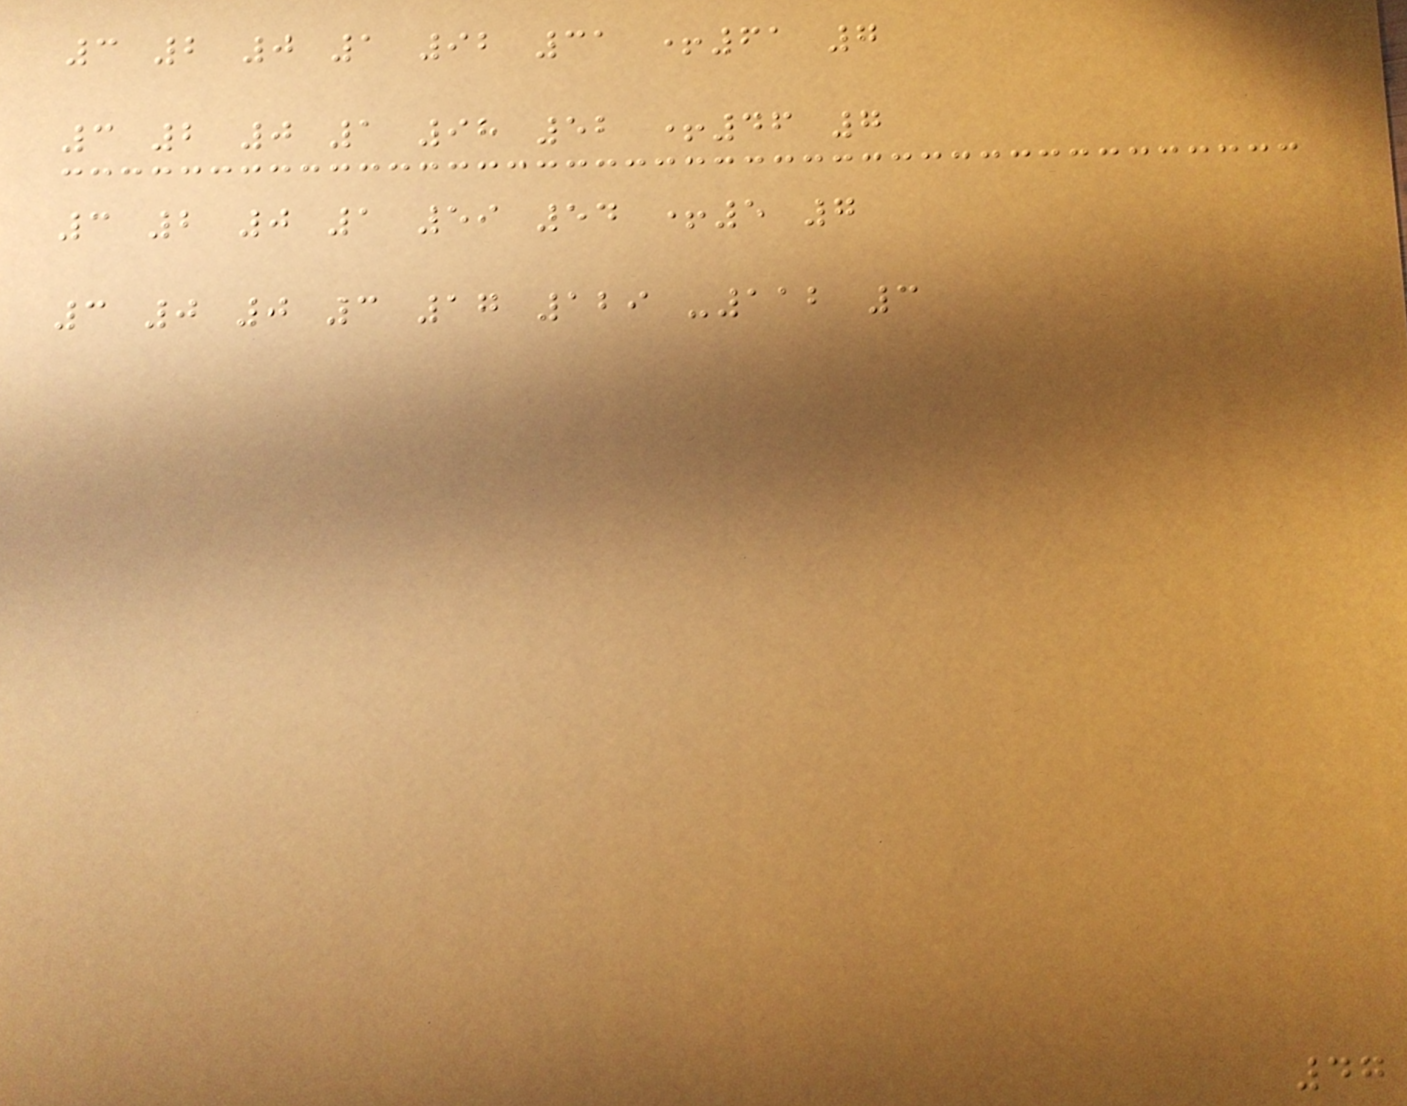3 2 0 1 92 31 +61 7
3 2 0 1 98 52 +46 7
3 2 0 1 59 54 +5 7
3 0 0 3 17 129 -112 3
47
